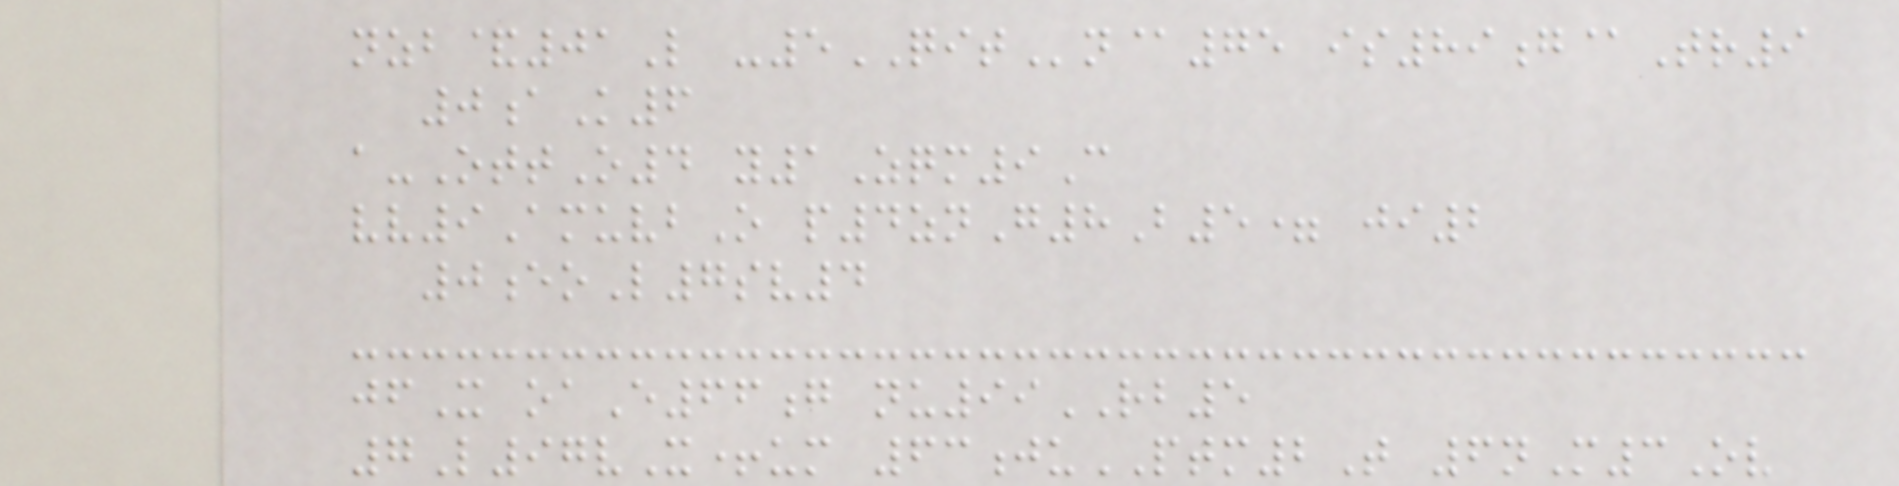nzb&01L -5QITn@75 is89g@Tr9
0aK6
a-OttO4 y1Zqm9C
vv9AmuvbO p4znG8B5= ji2
0eoL7sv4
jfX oaE66g nu99RB5
7L97vX+um 63juPTM2T 6nM3Ov
